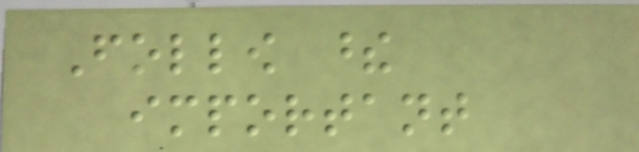Follow these
important
